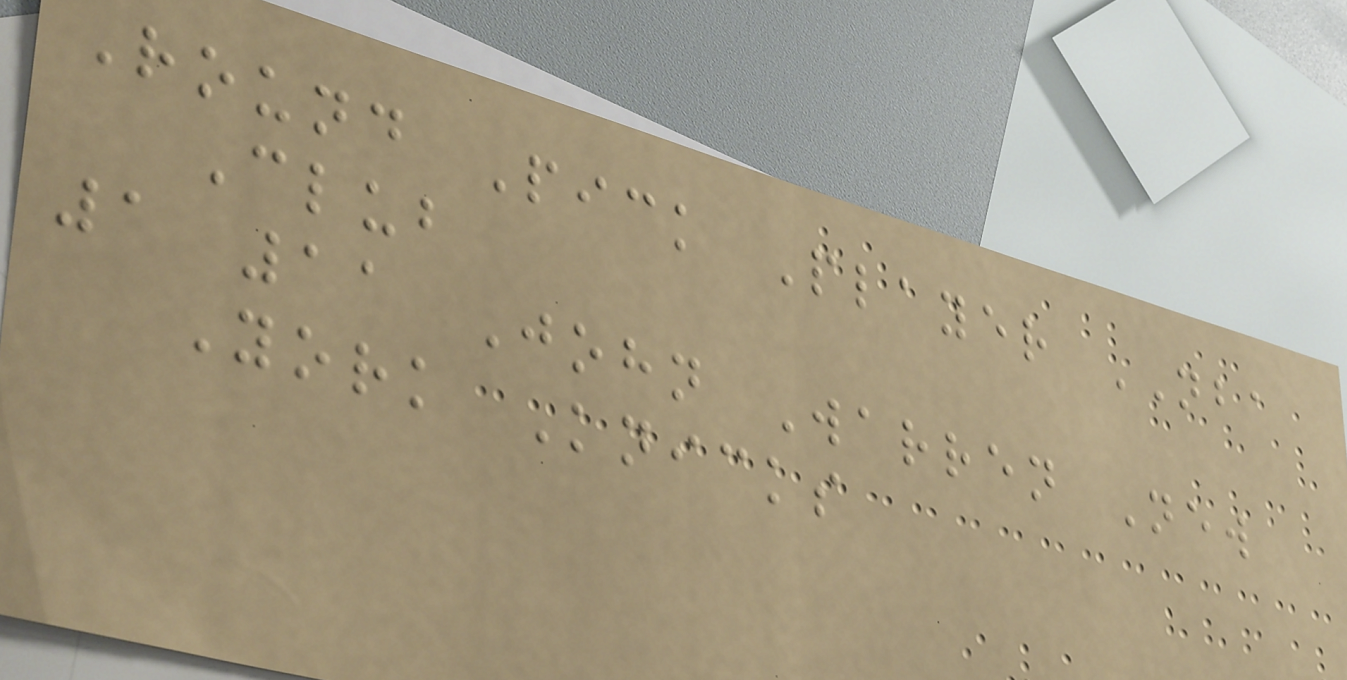Round Pick Player NBA
Club
1 11 John Warren New
York Knicks
